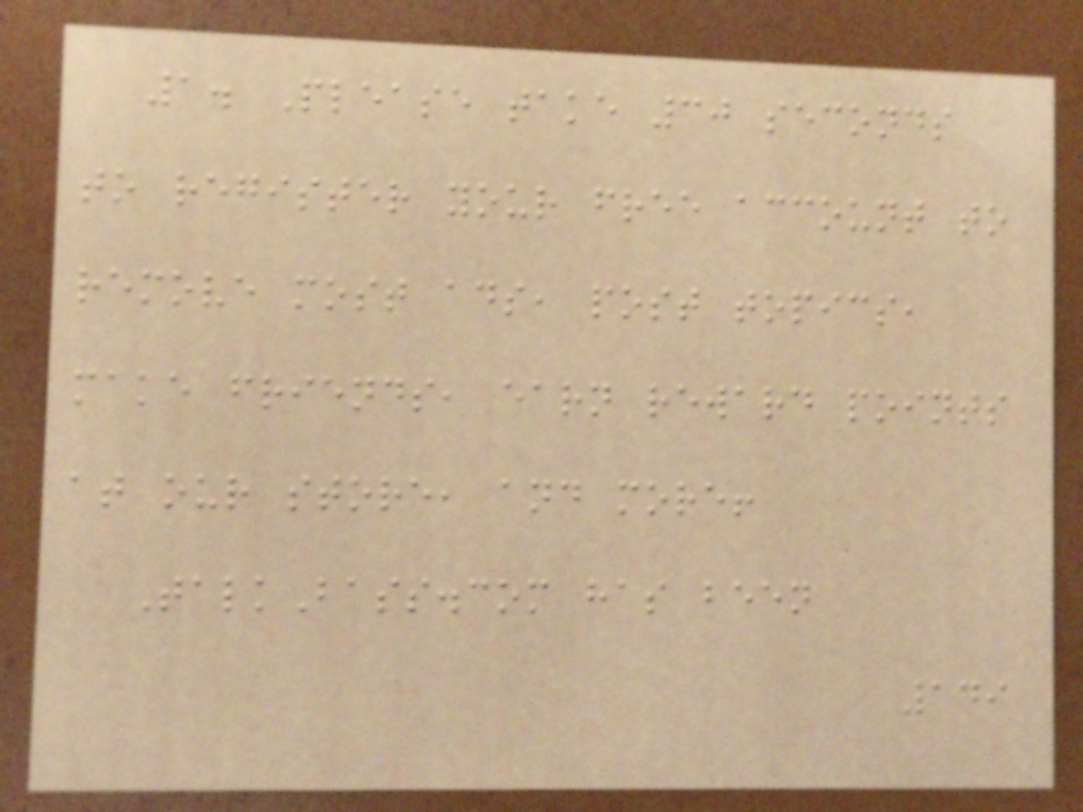1. Please take 30 seconds
to register your free account to
remove most ads, post topics,
make friends, earn reward points
at our store, and more!
TalkBass.com has been
149
